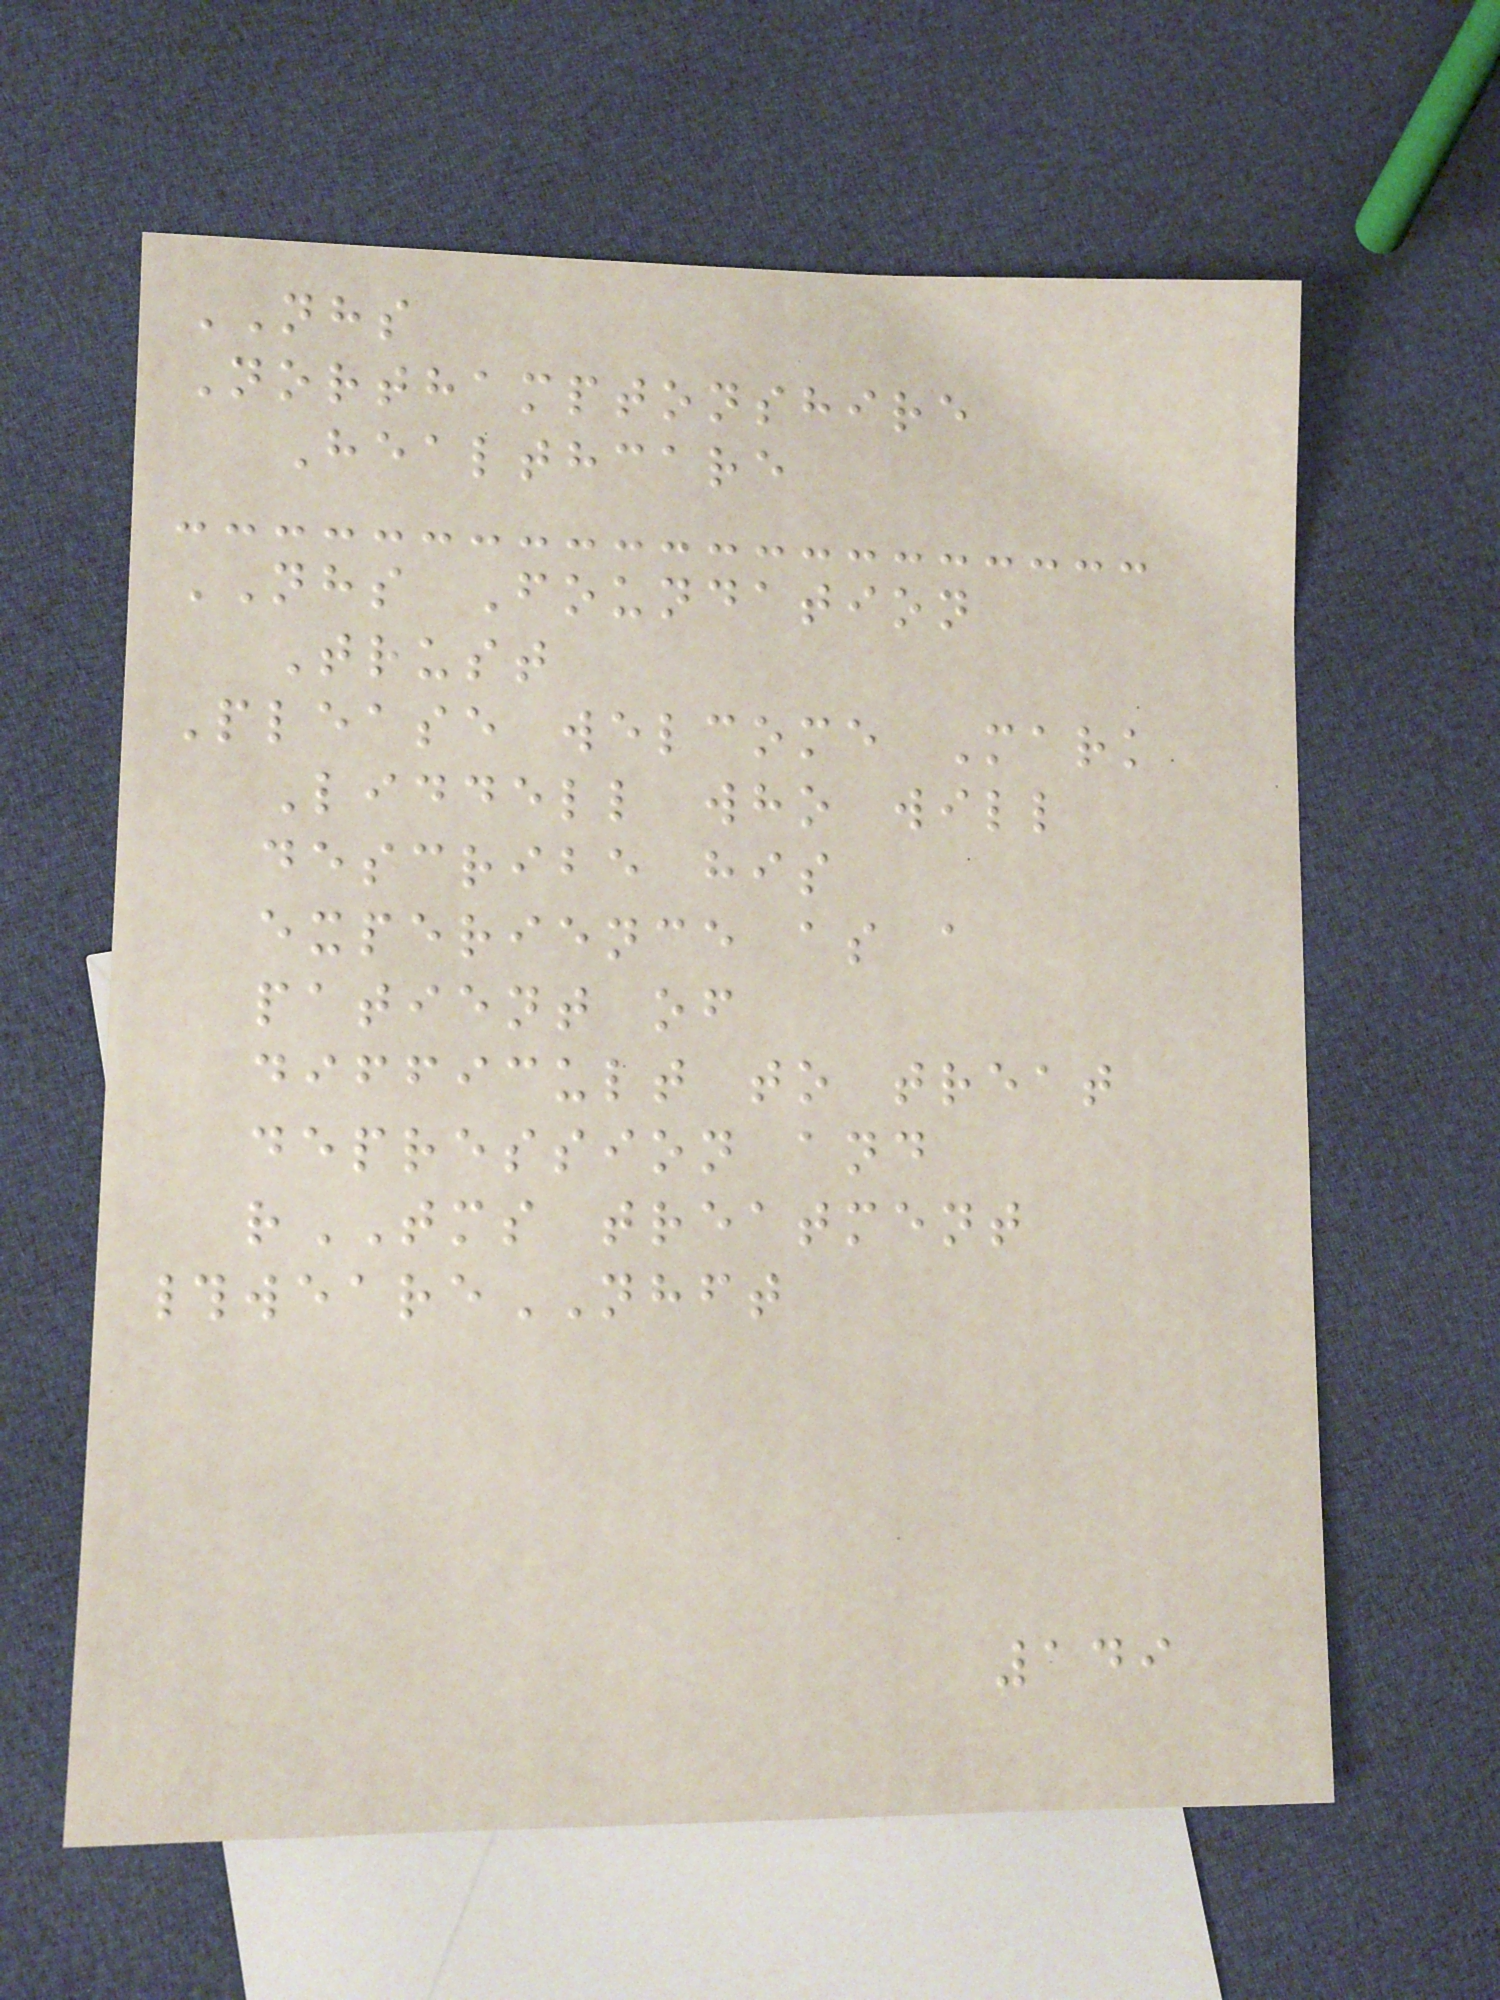NHS
Northamptonshire
Healthcare
NHS Foundation
Trust
Please welcome Mark
Liddell who will
describe his
experience as a
patient of
difficult to treat
depression and
rTMS treatment
#weareNHFT
149
